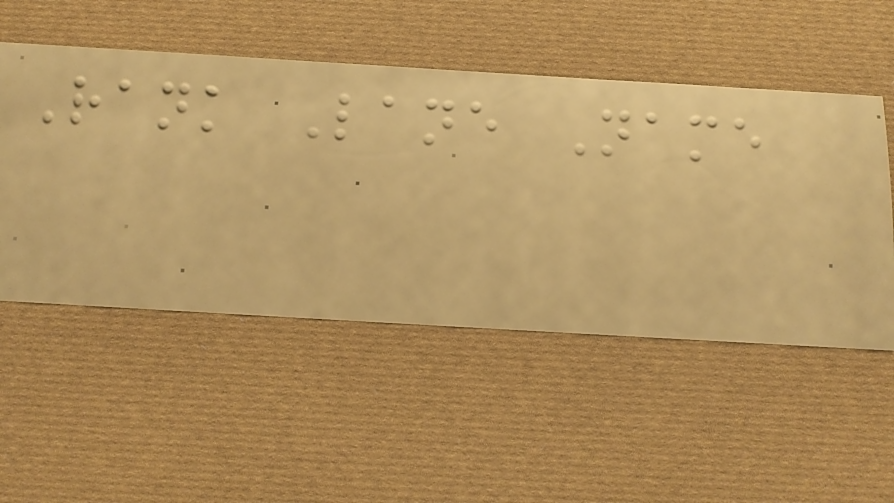Rank Lane Name
